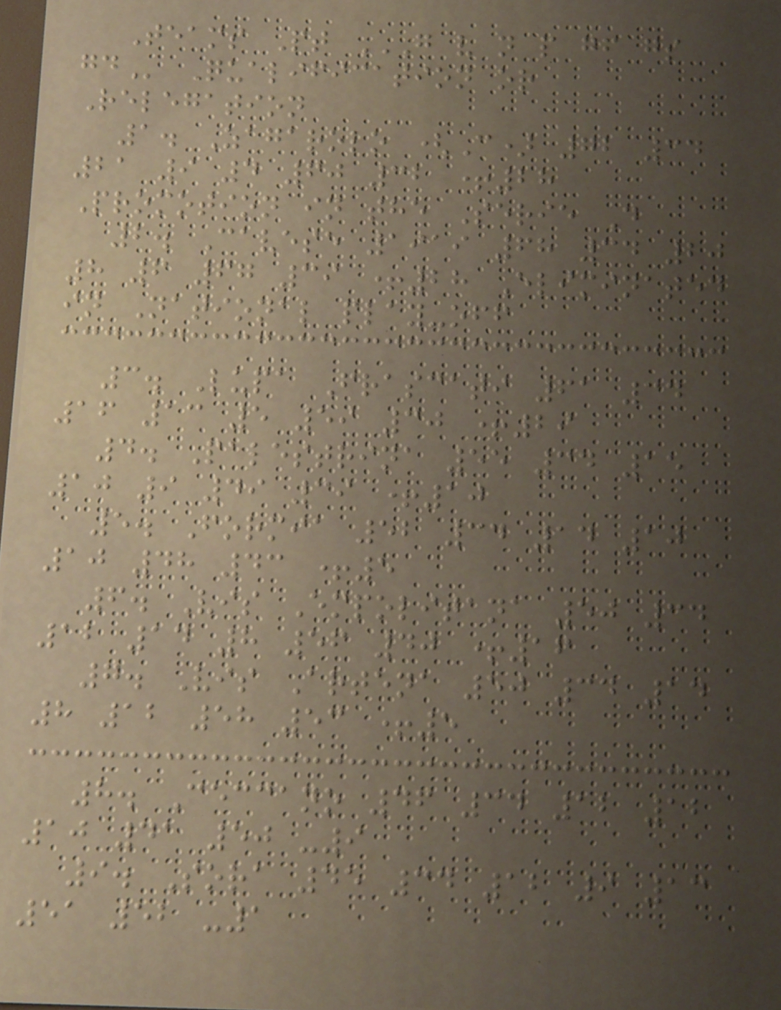Teams Pt G V N P GF GS
GD Qualification or
Relegation
1. Zagarolo (C) 72 34
21 9 4 60 32 +28
Promotion in the Serie D
2. Cavese 1919 68 34 20
8 6 67 39 +28 Eliminated
in National play-off
3. Lupa Frascati 61 34
16 13 5 59 30 +29
4. Palestrina 55 34 15
10 9 49 39 +10
5. Formia 52 34 14 10
10 48 43 +5
6. Vis Empolitana 50 34
12 14 8 56 40 +16
7. Vis Artena 50 34 14
8 12 58 53 +5
8. Ceccano 46 34 12 12
10 41 50 -9
9. Sora 45 34 12 9 13
51 52 -1
